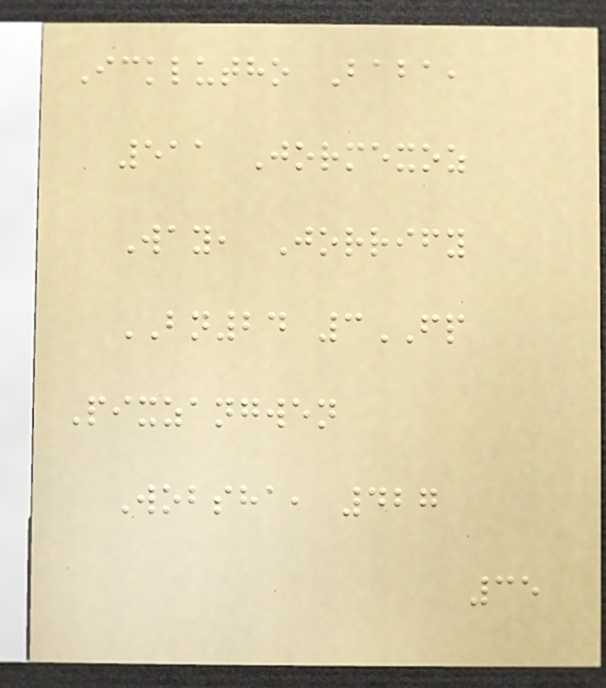Icklutho Baba,
511 Jormexoz
Way, Jorrify
BN24 3FP
Pixzangwen
Wobsha, 427
35
